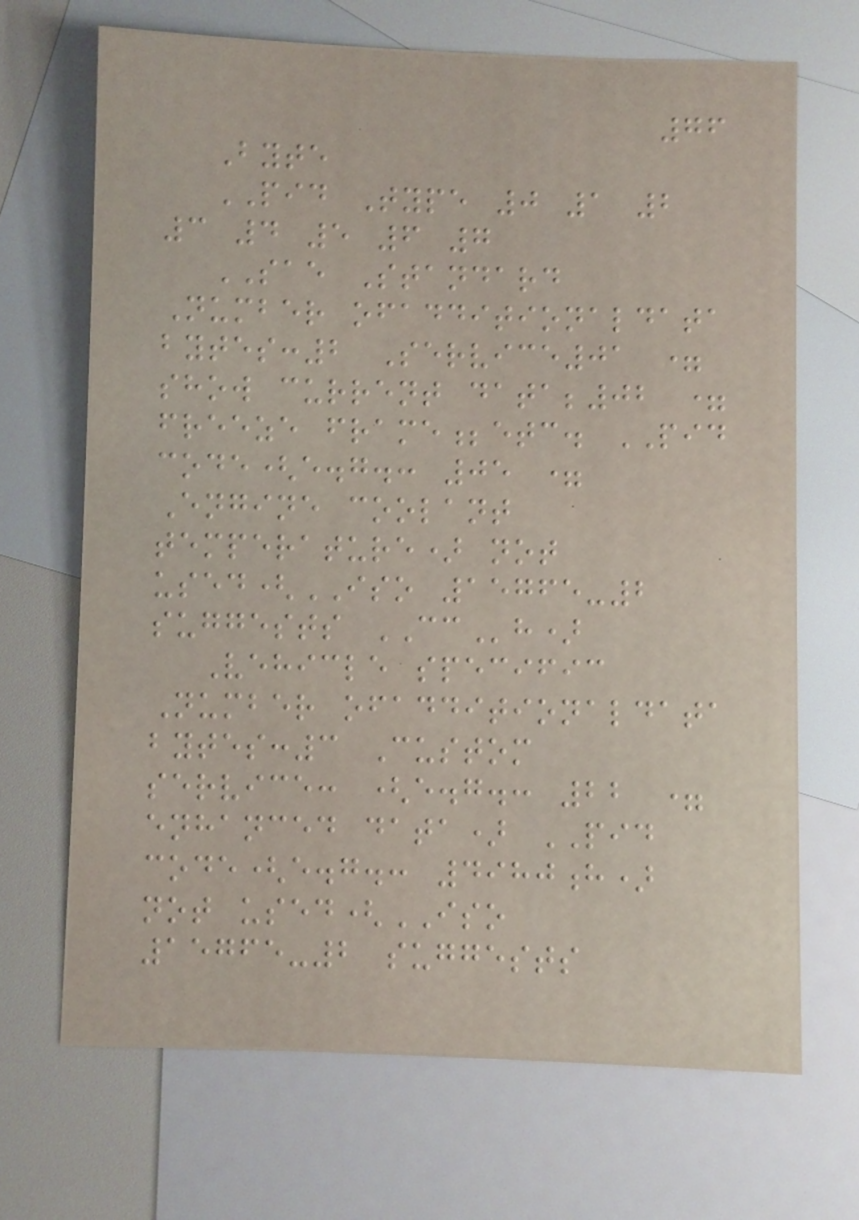76
Byte
PID Type 0 1 2
3 4 5 6 7
SAE Standard
Number ofadditionaldata
bytes:2 Service01 =
show current data;02 =
freeze frame;etc. PID
code(e.g.: 05 =
Engine coolant
temperature) not
used(ISO 15765-2
suggests CCh)
Vehicle specific
Number ofadditionaldata
bytes:3 Custom
service: (e.g.: 22 =
enhanced data) PID
code(e.g.: 4980h)
not used(ISO
15765-2 suggests
